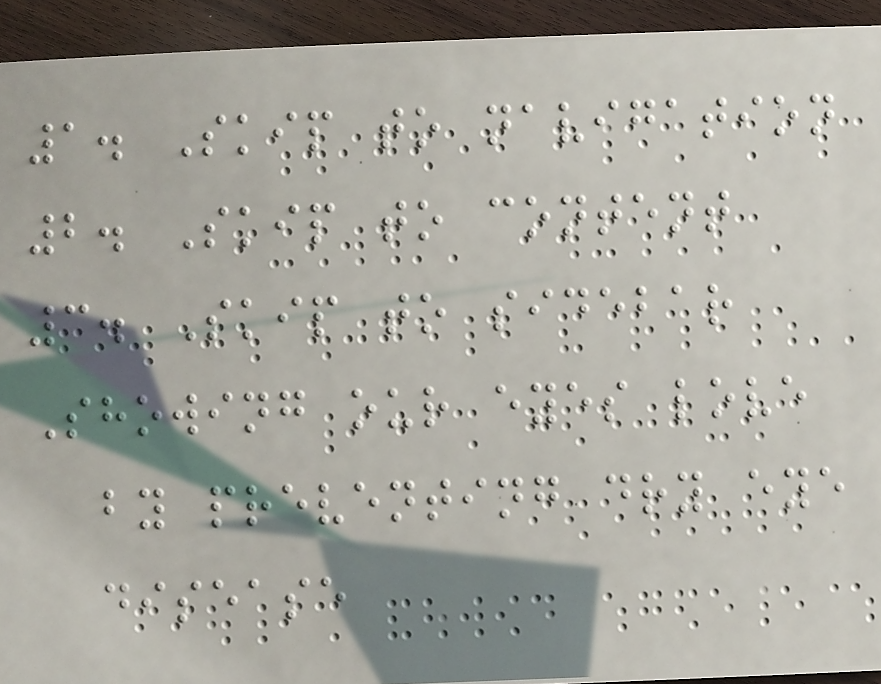1. Skip to navigation
2. Skip to content
3. Skip to sidebar
Showing our eyes love
by preventing dry eye
disease
